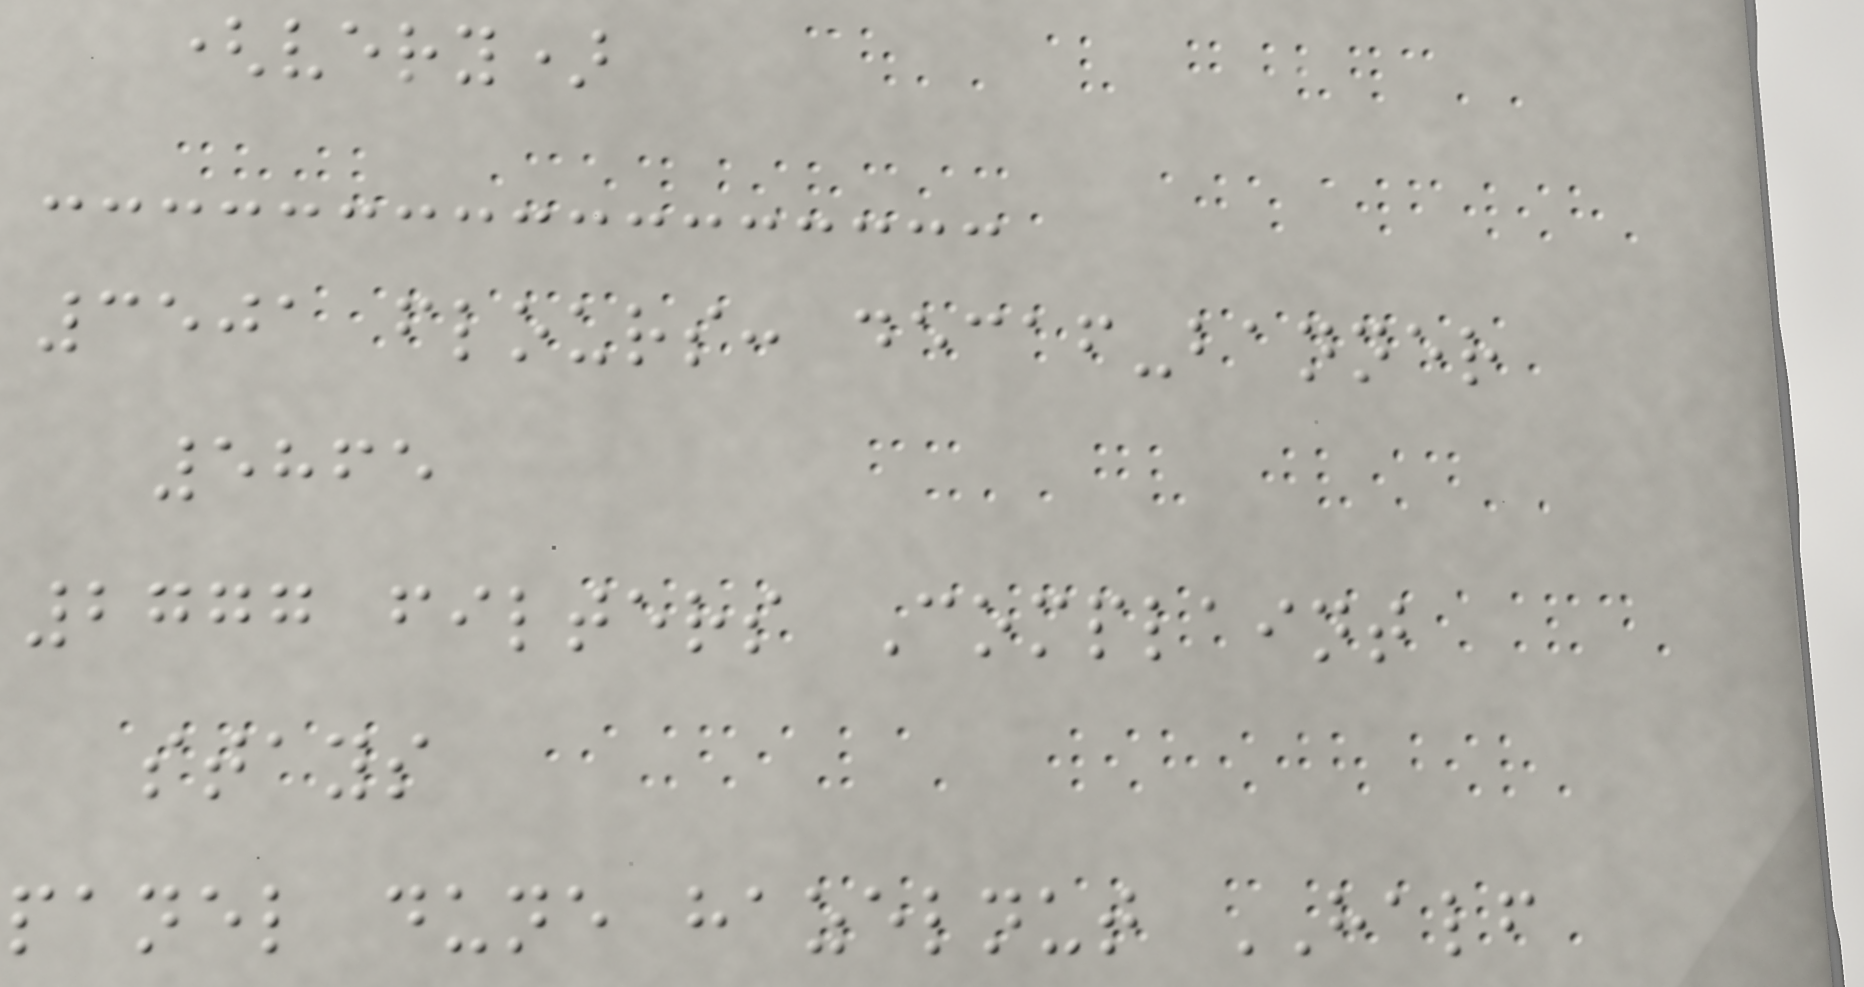(very)
3501 flours: decaf-banner
5865
2777 filters Complaint
stays
panel dune hazelnut HALF
